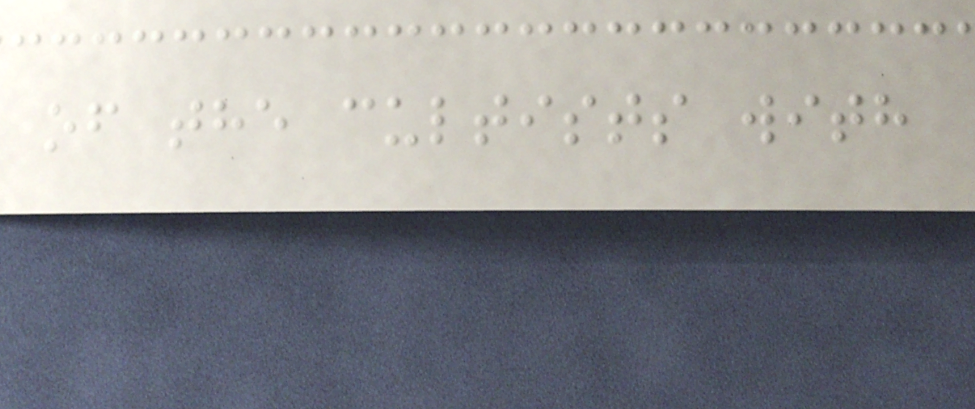of the cultists with
